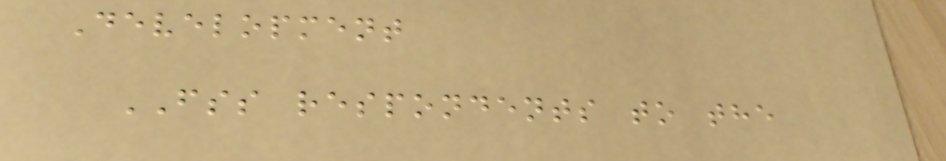Development
FSS respondents to the
